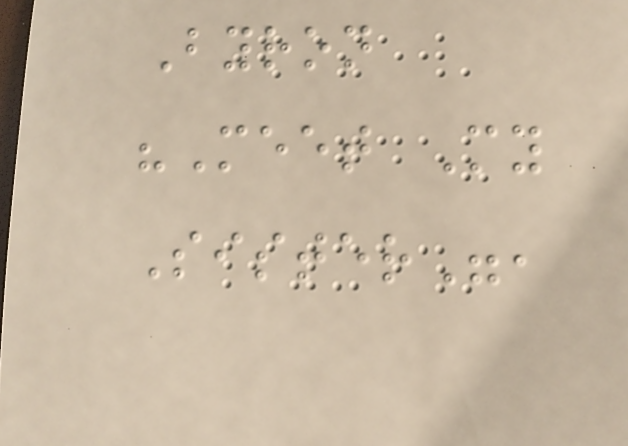Byron
"Meet My
Sister",
